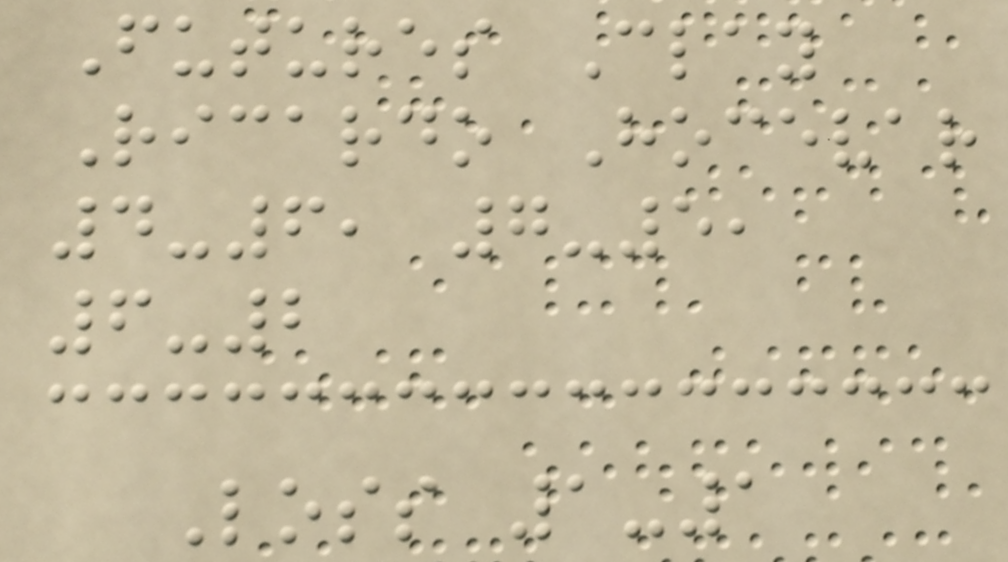Futures Clay
Ricardo Hocevar
4-6, 7-5,
6-2
Loss 1-1
